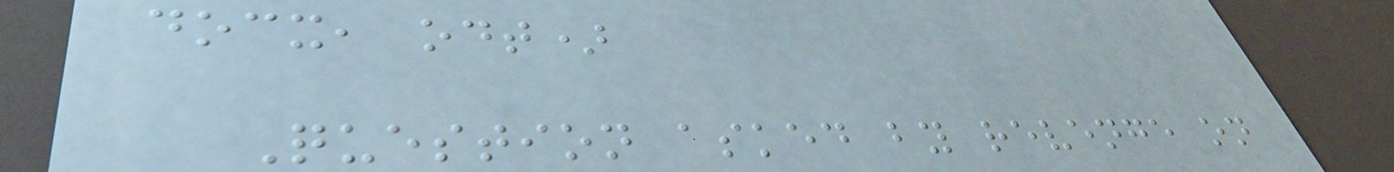docx, odt)
Question asked by revenge on
